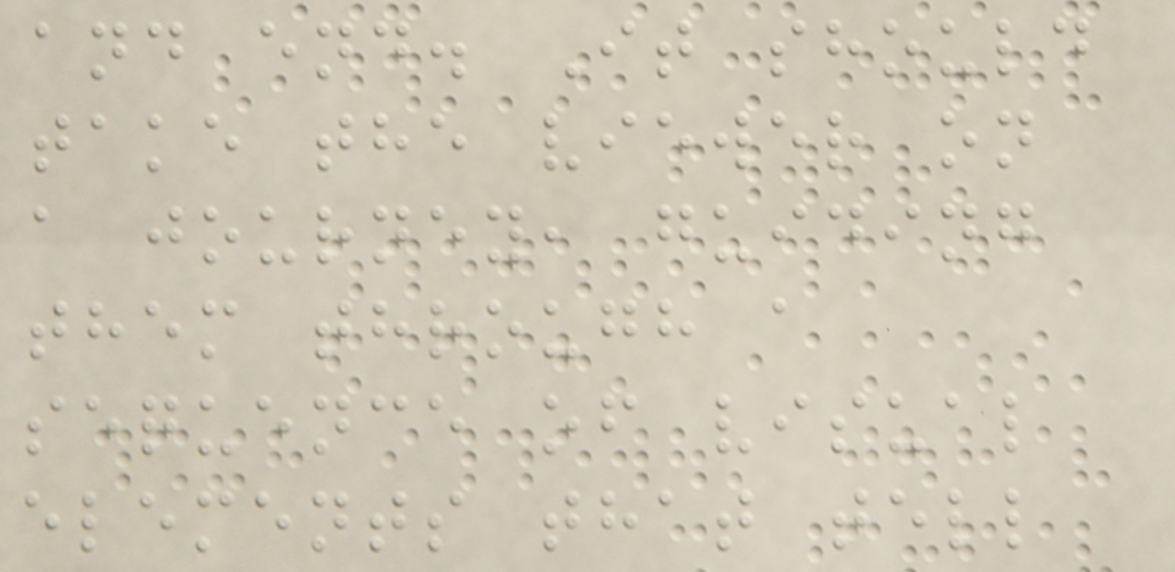and end. It should
take the viewer on
a journey, guiding
them through a
sequence of visual
elements that tell
